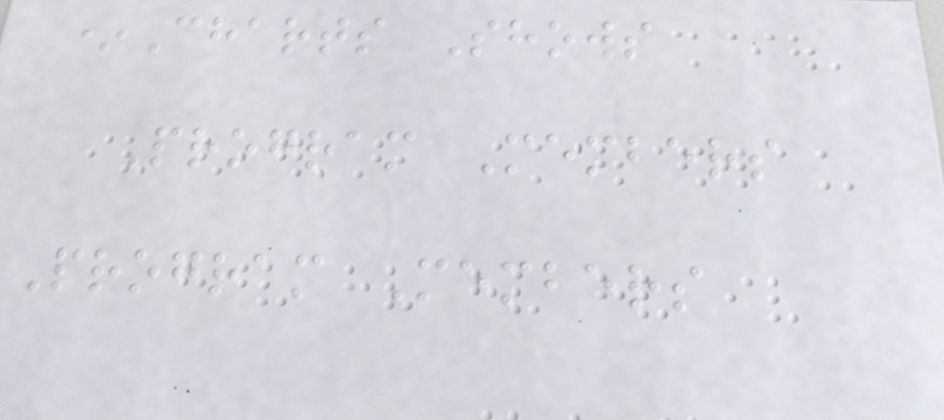*Charts Shows
Program Members
Program Members
